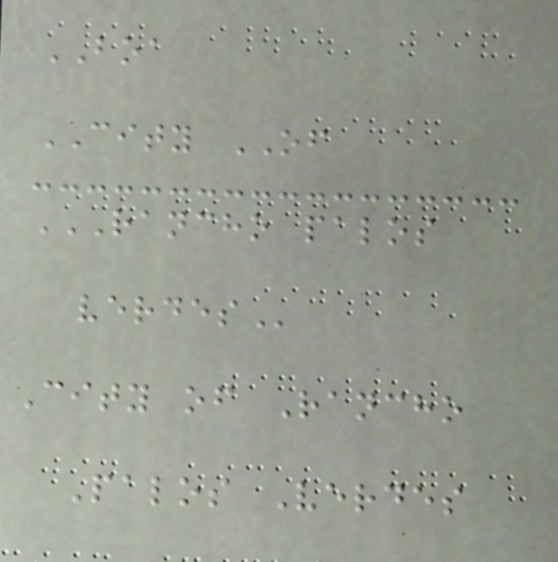BOA
CITY OF
RANCHO PALOS
VERDES
City of Rancho
Palos Verdes
